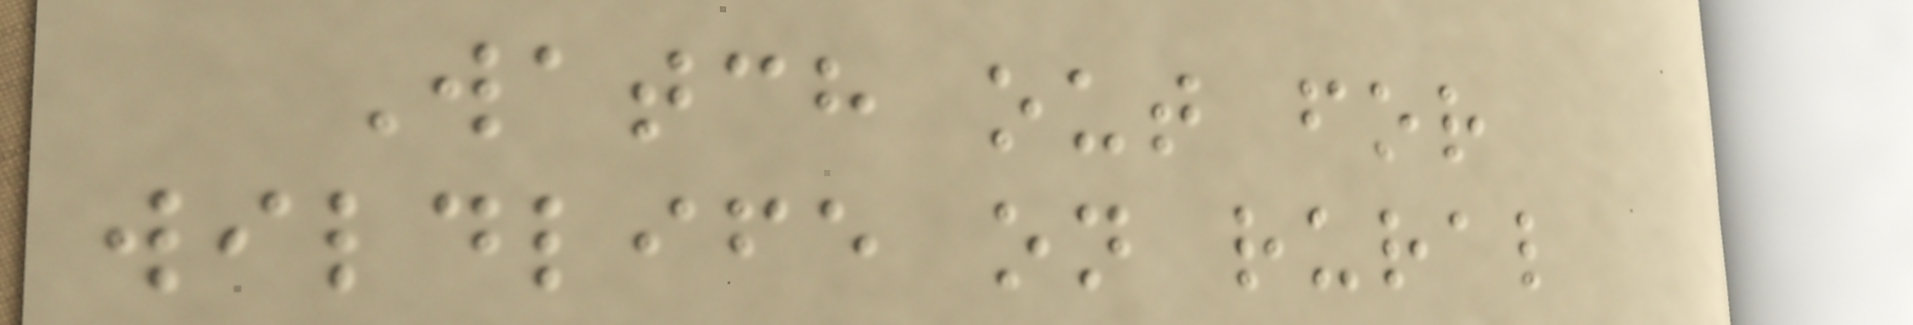Watch out for
wildlife on rural
